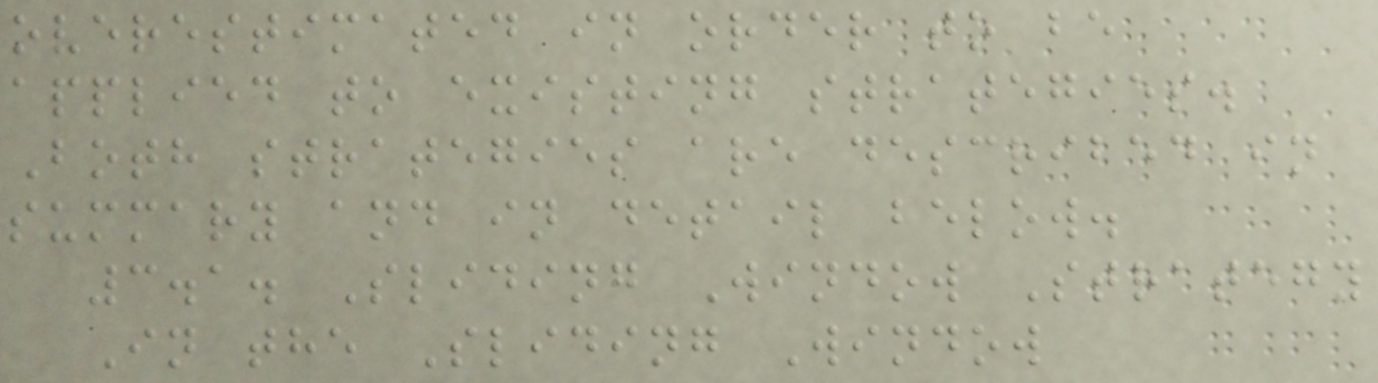overestimated in order to be
applied to existing strategies.
Both strategies are described in
summary and in detail below.
3.1. Sliding Window Strategy
In the Sliding Window
